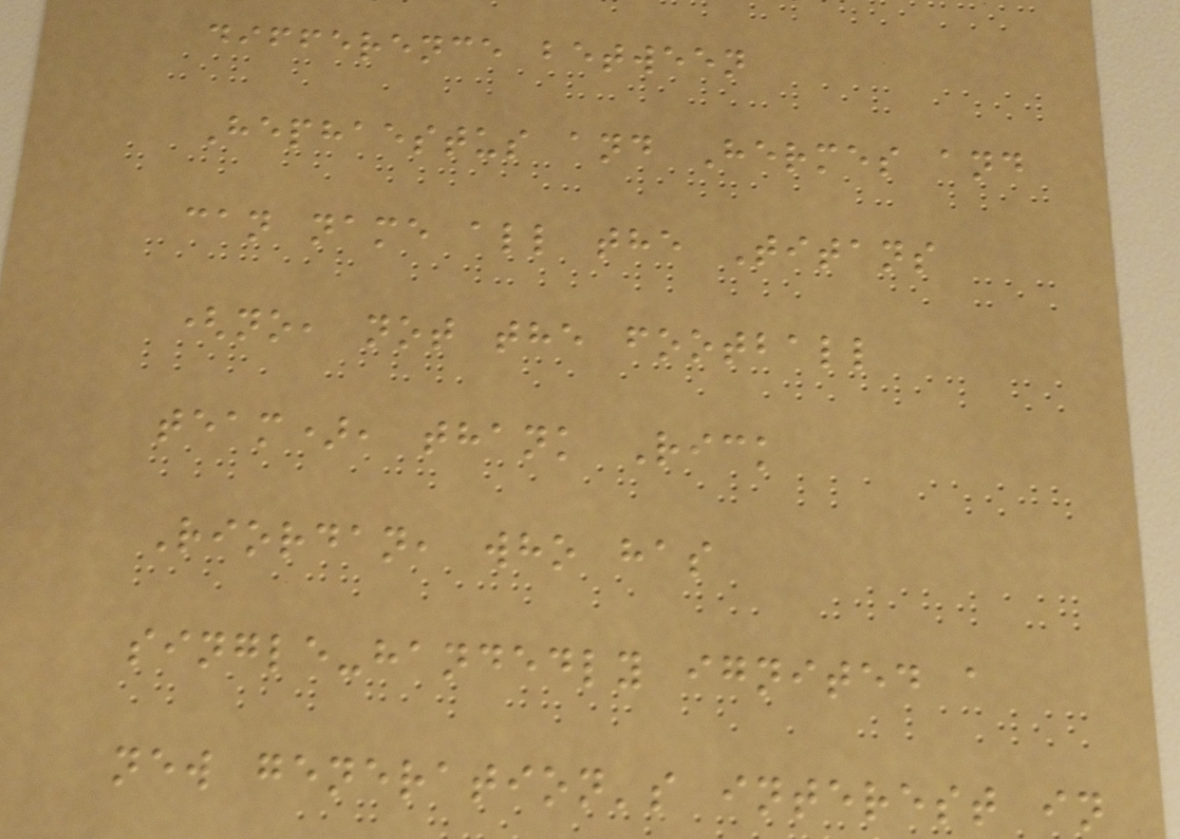difference between
Hephaestus and Hermes and
can name all the Titans
(no, not the football
team), thank Rick
Riordan, who has
single-handedly ignited a
new generation's interest in
